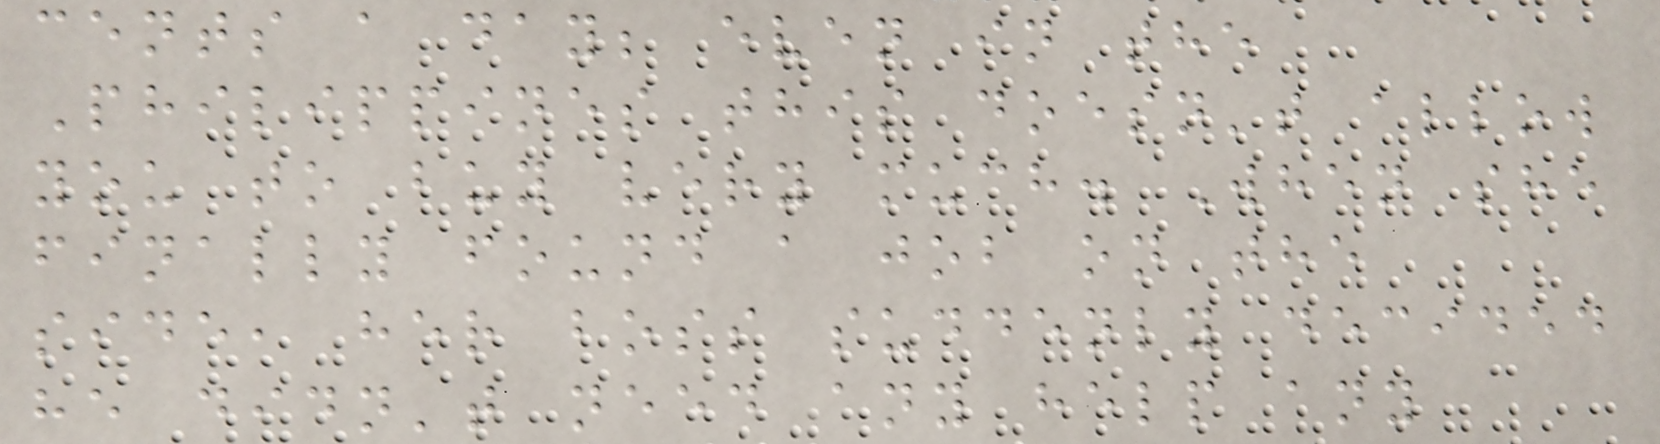cents a day; even in the
Philippines this doesn't allow
you to buy very much. When she
finally found a job on the
side, her boss suddenly decided
he didn't need any help any
